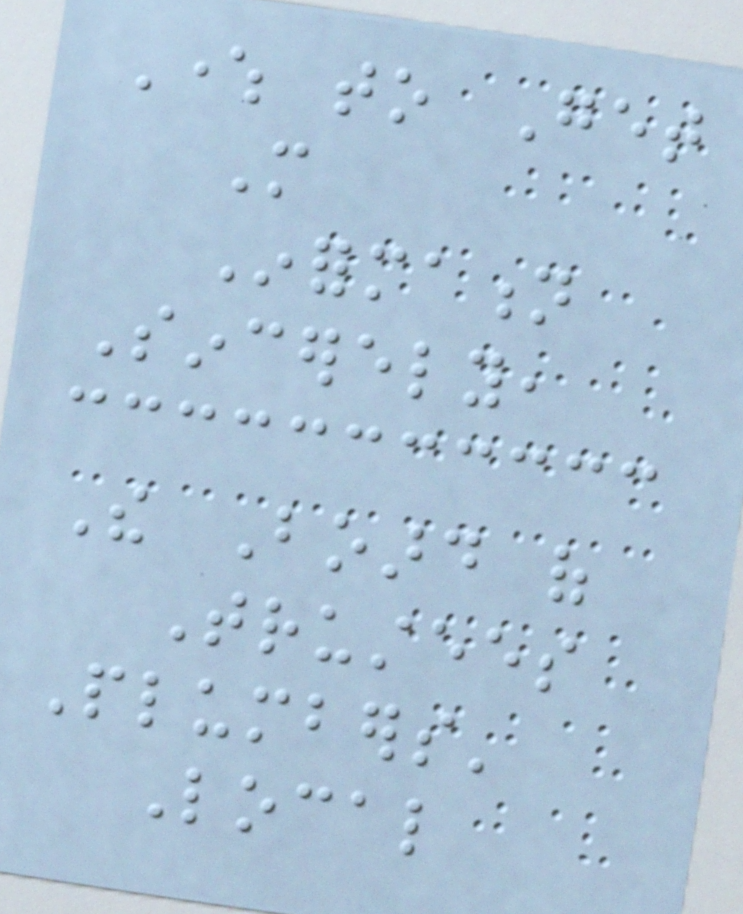Where to Get
More
Information
Sincerely,
The Board of
Trustees
Plumbers'
Local
